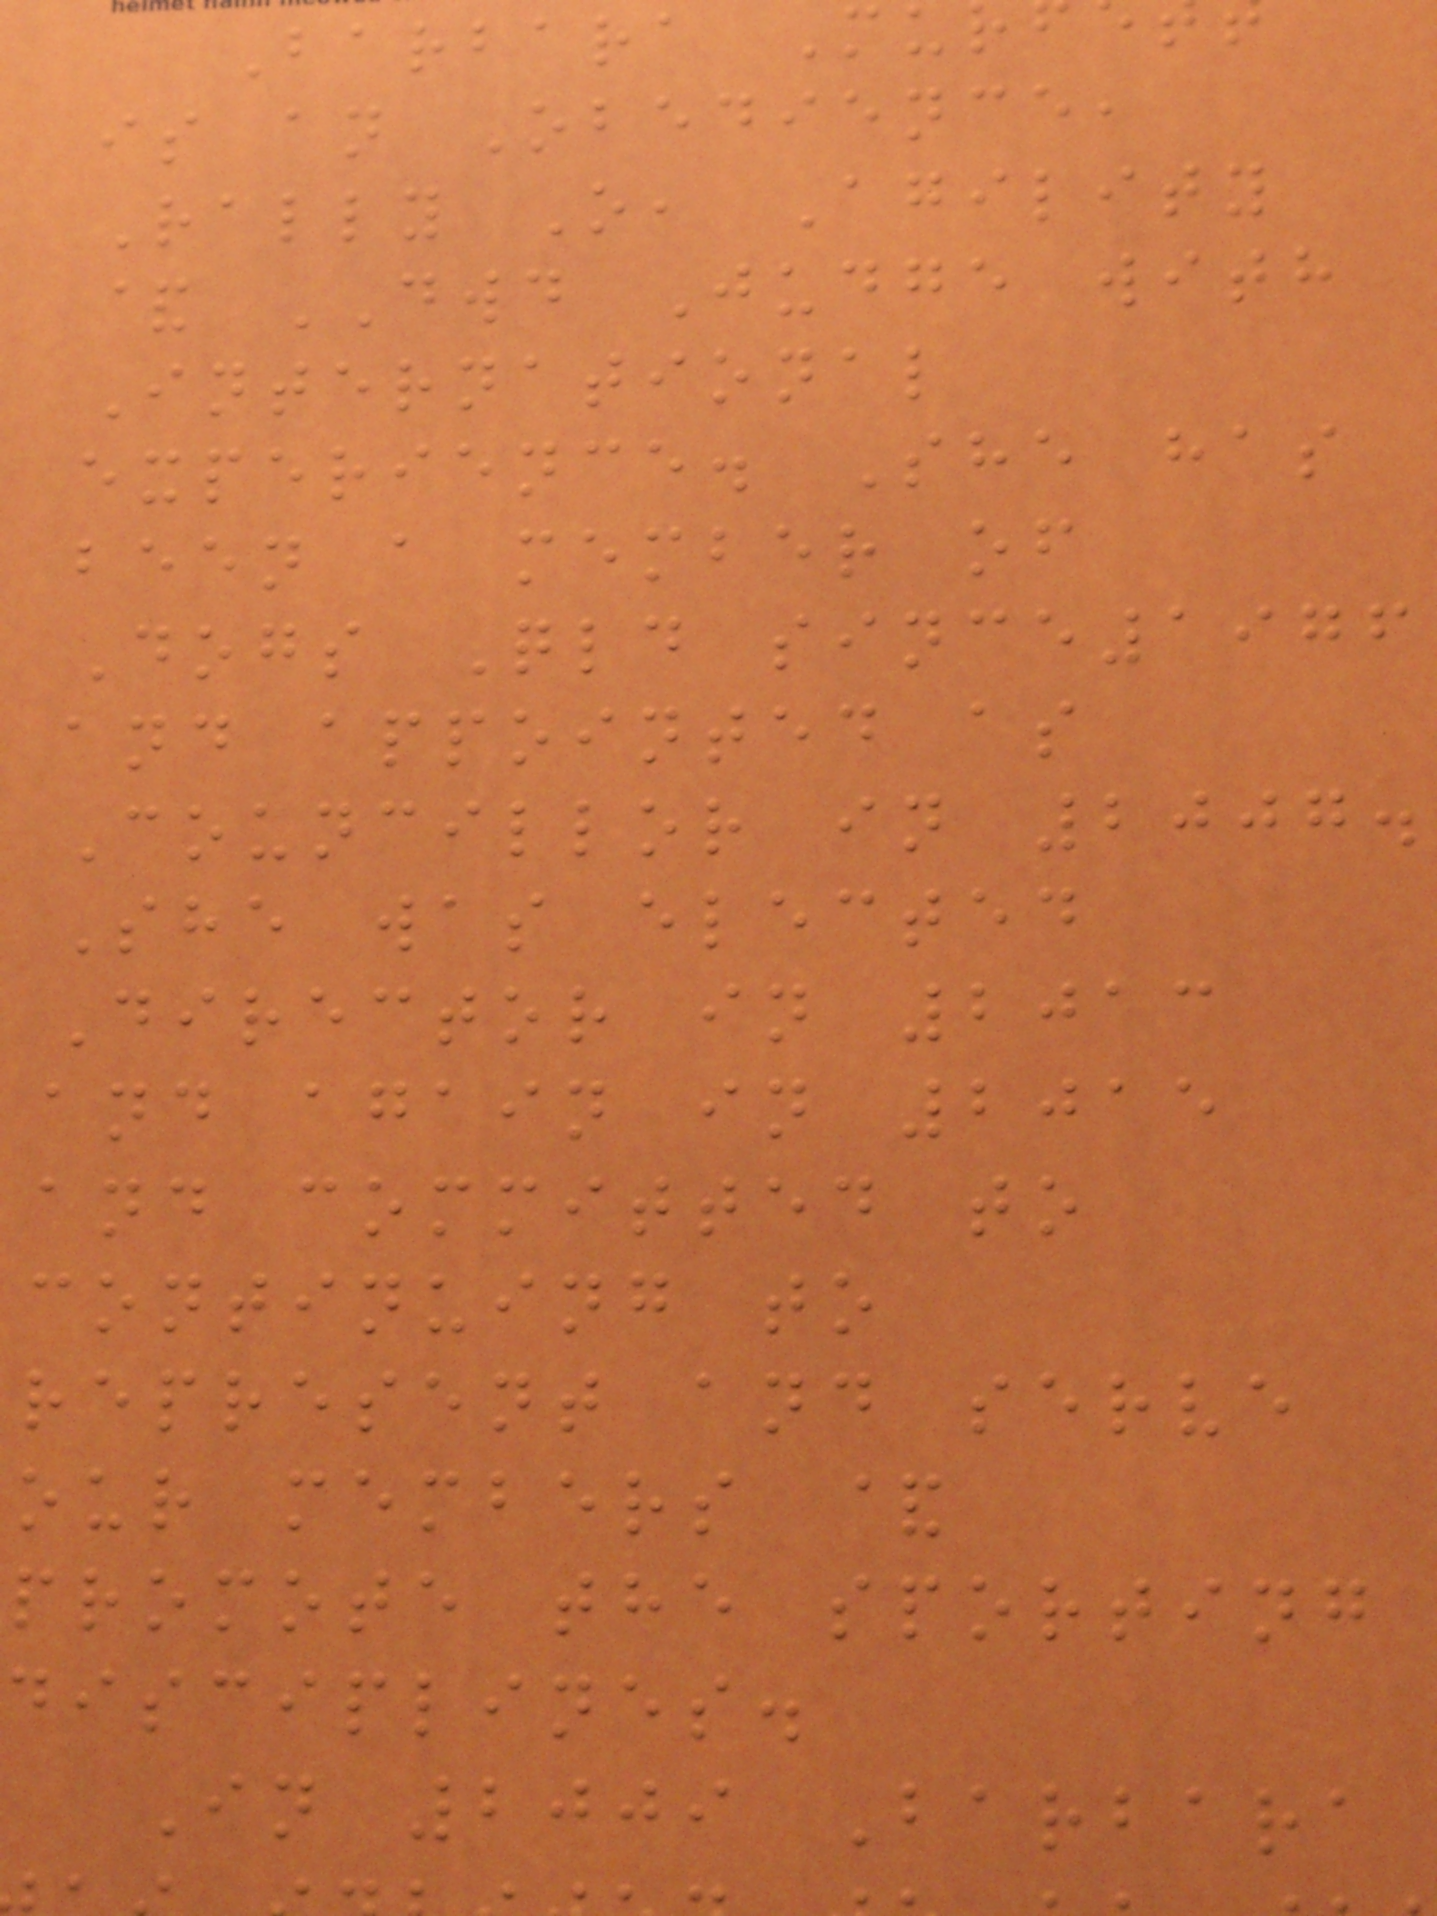Barbara Mu
is an Obedience,
Rally O, Agility
& DWD Judge with
International
experience. She has
been a member of
Dogs Qld since1976
and appointed as
Councillor in 2007.
She was elected
Director in 2013
and again in 2015
and committed to
continuing to
represent and serve
our members &
promote the sporting
disciplines.
In 2009 Barbara
